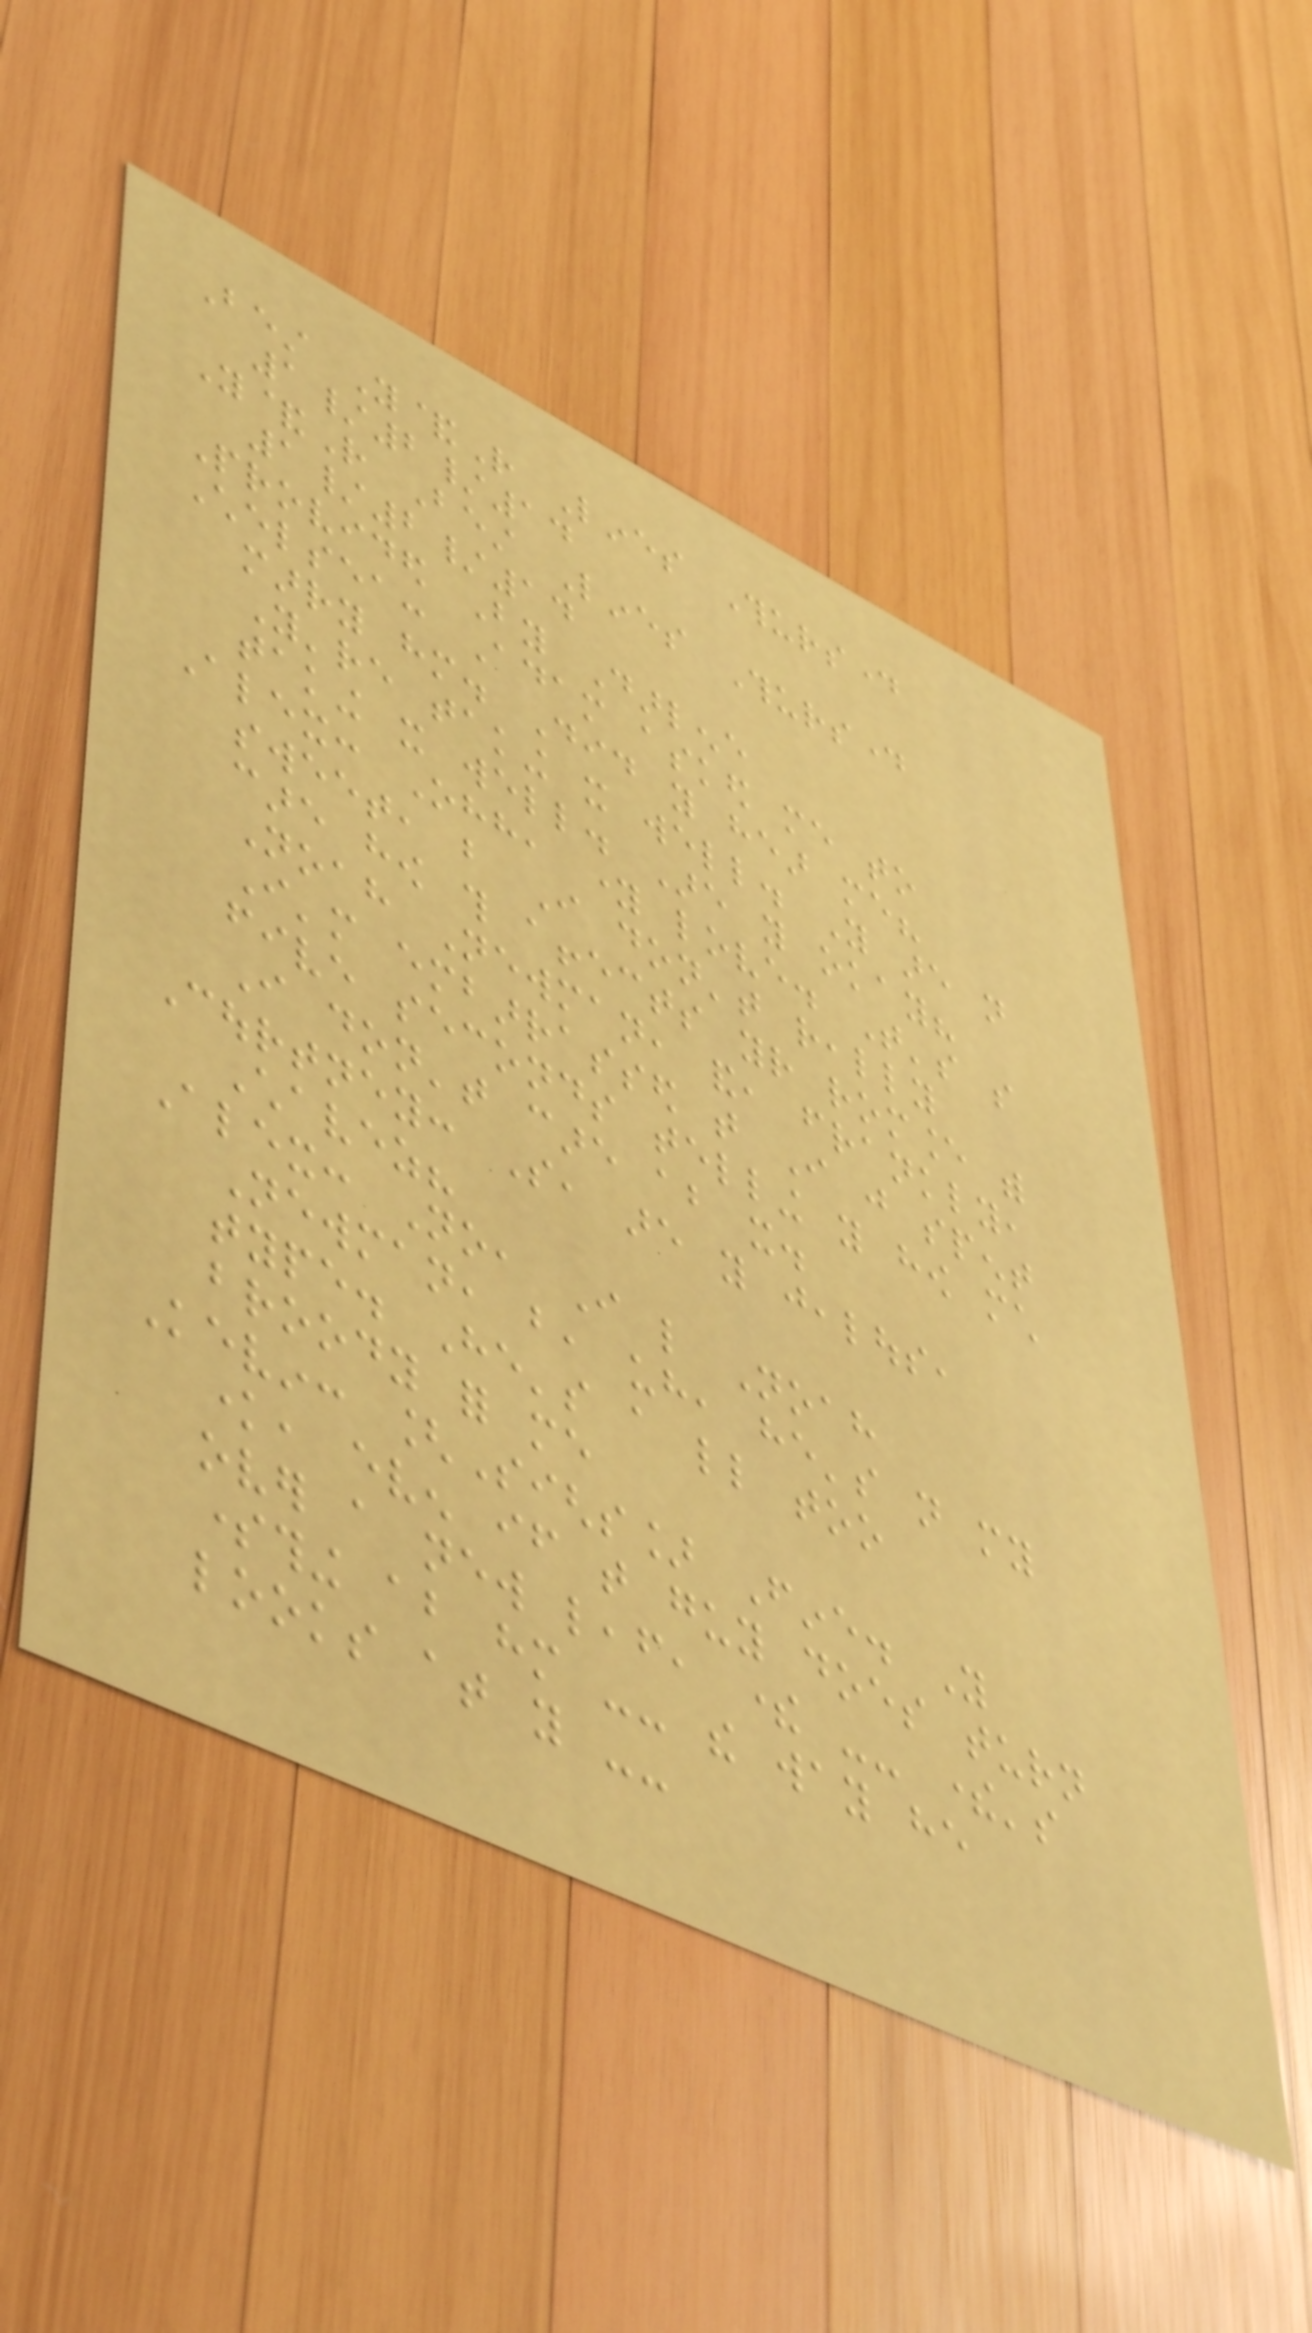Best Y&R Lines Thursday
1/2/14
Y&R Best Lines Thursday
1/2/14
Provided By Darlene
Chelsea: Adam asked me to
marry him. Did you hear me?
You're taking it well. You are not
taking it well. Are you okay?
Alex: Ohh, young love. That's so
sweet, but I don't really
care how this affects your romance with
Noah Newman, and, frankly,
I'm embarrassed that I just spent
five seconds telling you how much
I don't care about it.
Courtney: So, are you jealous,
Chavez?
Alex: No, I like Noah
Newman, but, uh, he's not my
type. He's a little too
broody for me
Kevin: [Sighs] Fine. You
know, even if that guy does turn
over a new leaf, there -- there's
something about him -- the way he
looks at you --
